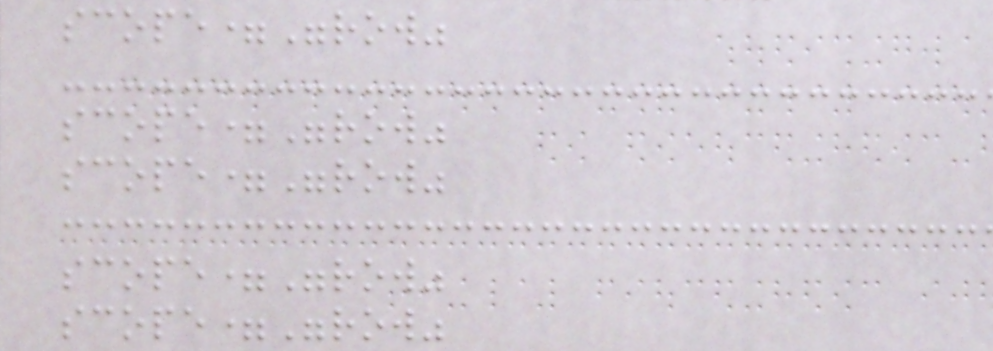scope="row"
scope="row"
scope="row"
scope="row"
scope="row"
